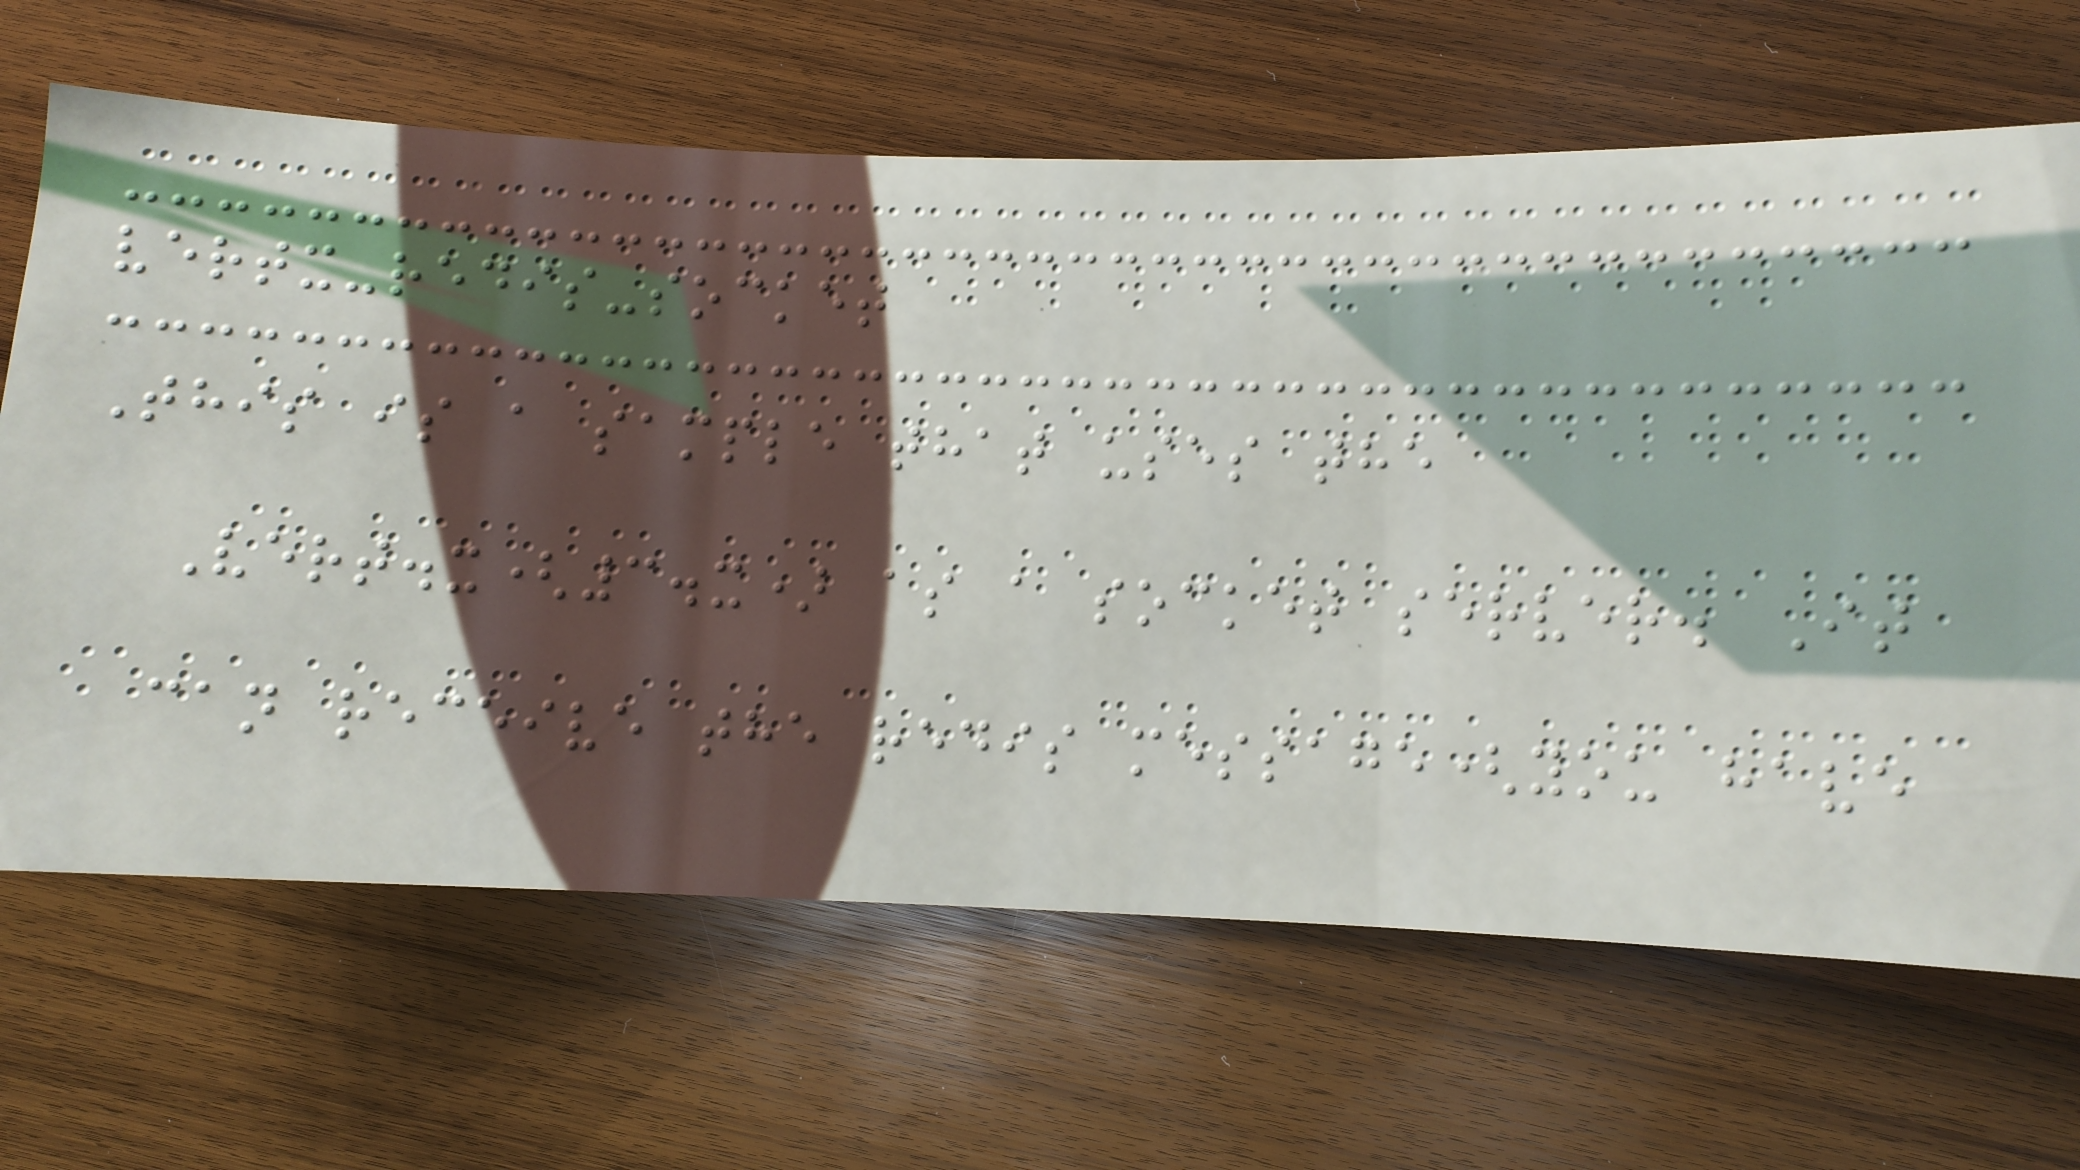vertx-redis-socket
This is a sample that uses the
Vert.x(3.x) as a socket server. It
can receive the redis message(you have
